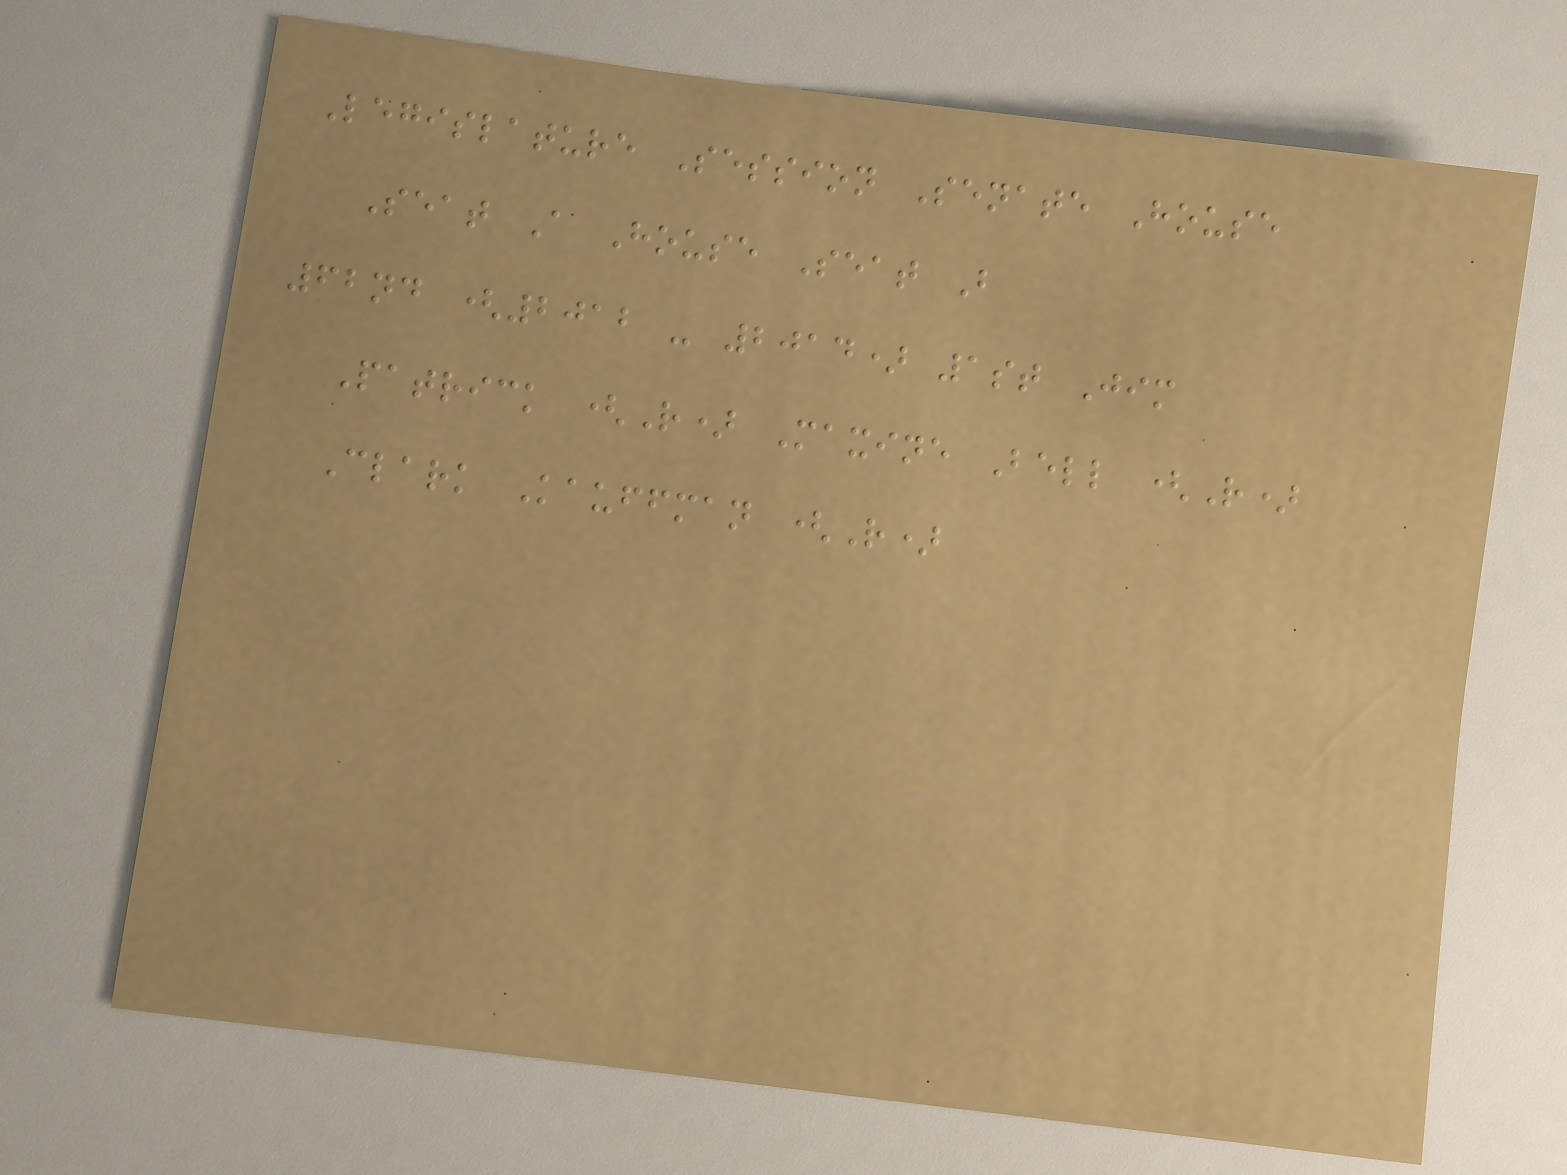Legislature Session Senate House
Seat A House Seat B
62nd (2012 - 2014) 1st Jim
Patrick (R) Maxine Bell (R)
Clark Kauffman (R)
